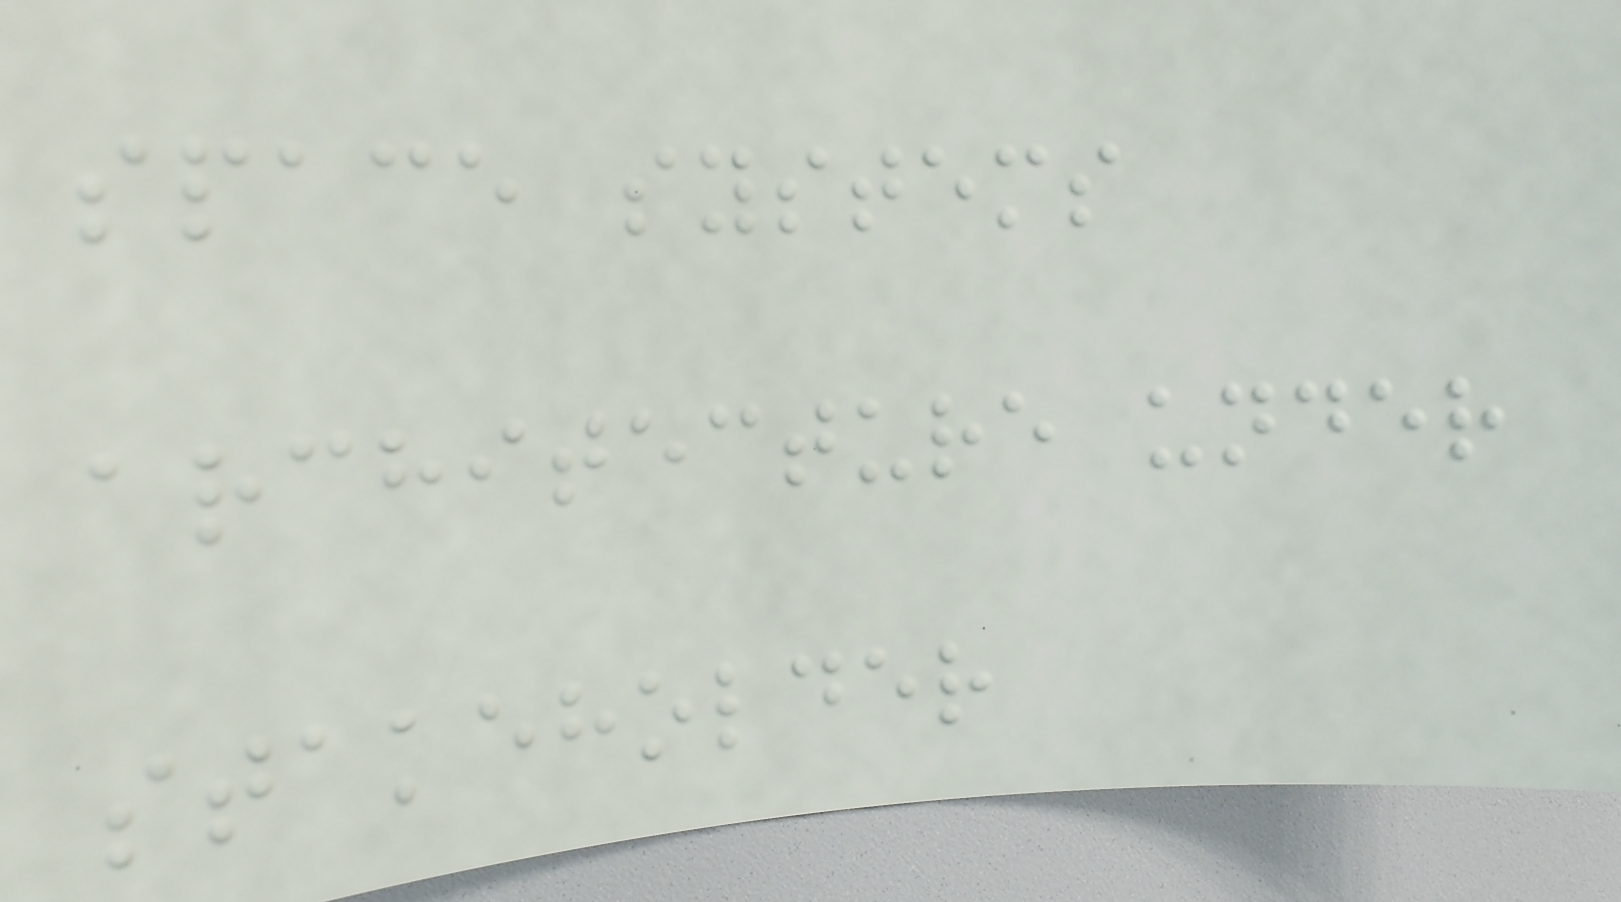space systems
architecture under
stakeholder
